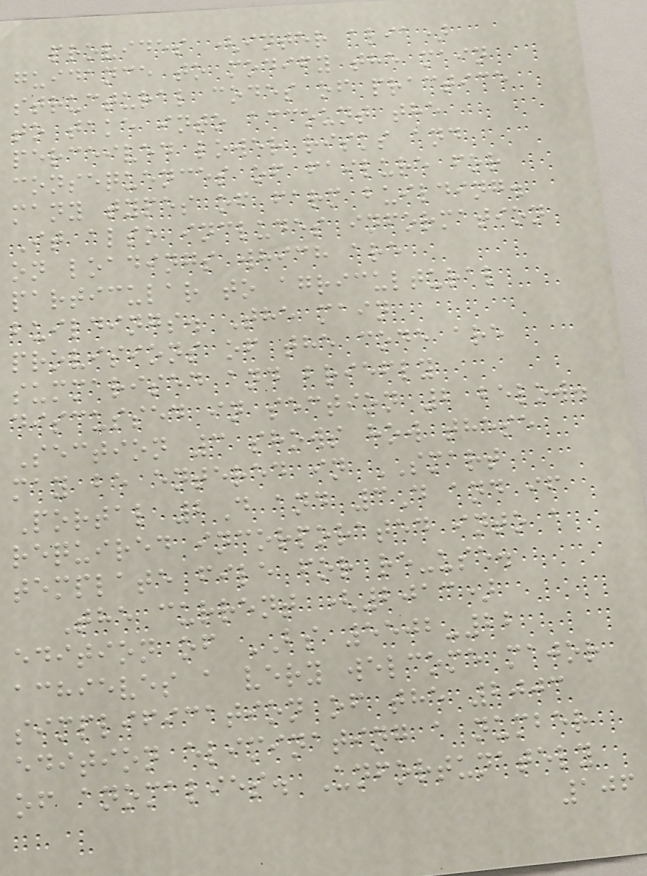provides (inter alia)
guidance to modify the main
structural codes of practice
to take into account the
perceived lower risks and
consequences of failure for
many types of farm building.
It also includes information
on loadings which are
particular to agricultural
buildings. The main
provisions of the code are
summarised and briefly
discussed in section 2 below.
Section 3 shows how these
may be entered in SMART
Portal 2D and 3D and if
required incorporated into a
template file for re-use.
The current (2013)
edition of BS 5502-22
achieves a very welcome major
simplification of the 2003
edition eliminating a number
of anomalies. Unfortunately
106
